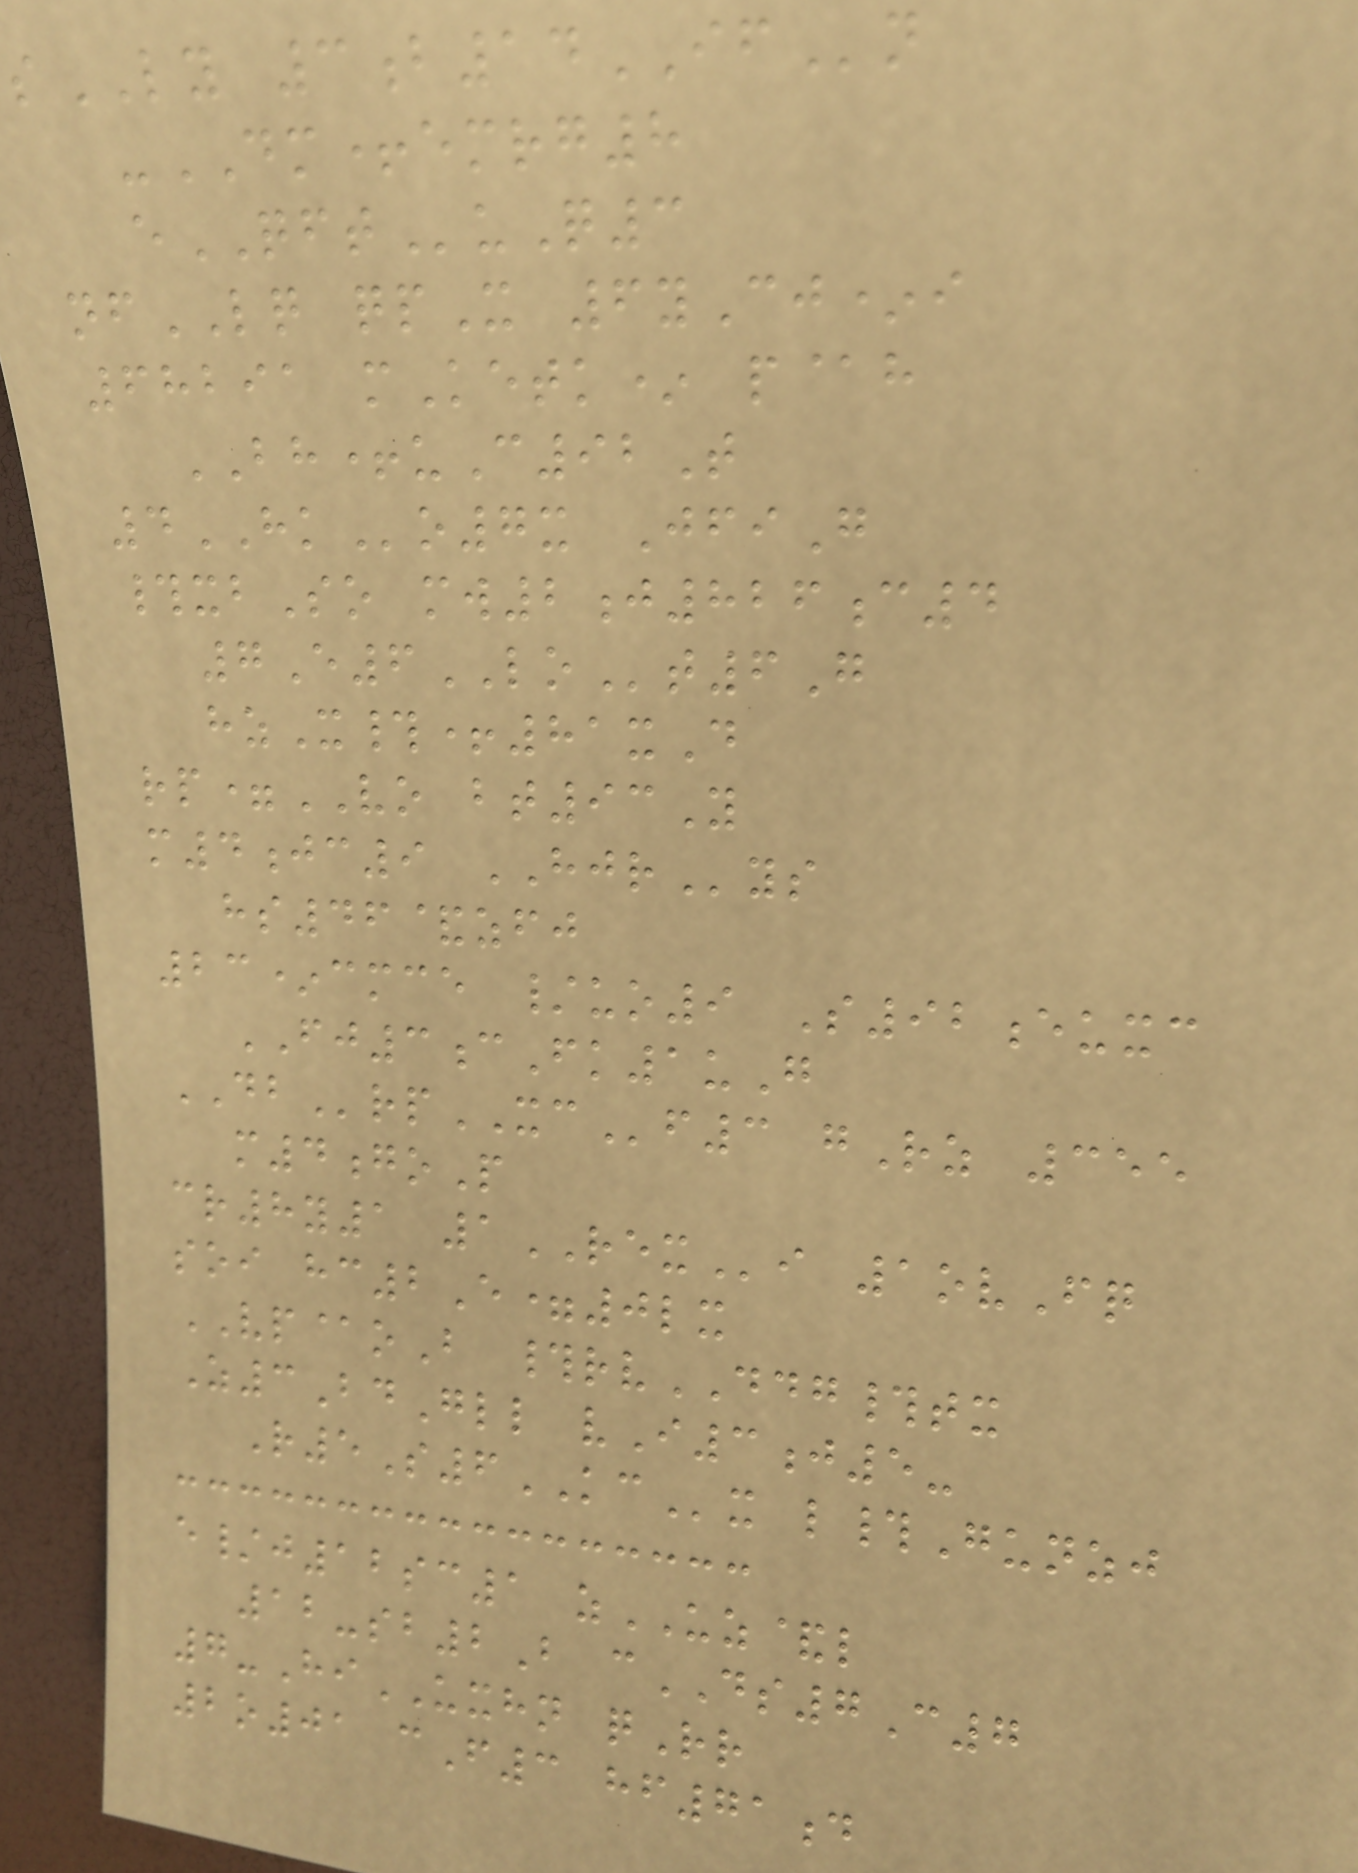sLY 3b14IFn
-DM+emrg8
eQFTuQ3
nfLQ qpX 6yCj*i
68291 mKetk* p@h
BH+uC92T
4HKo7x JfiG
#xbSo mw2j826c4
7E6LOt6G
hzX#+81xD
rp=VO bt93Y
m4jc9 HJRys
hs46&zfj
23*cmce /uo9 S92euxc
FJ3cFk1uG
DBrpXCf3 gRz 355
m4goP
cr8y1 1REXi 1ovFq
soi hc2E=0lx
VP@oB #rvDDG#tx
Z3BdGll vI3j5-
R5S6KCx l#Gunzj
e/j12sc1 zUZ&l
12-sb2B cDS7C7
7-HiUXHN qRr
2o01 cF3 hf71d
